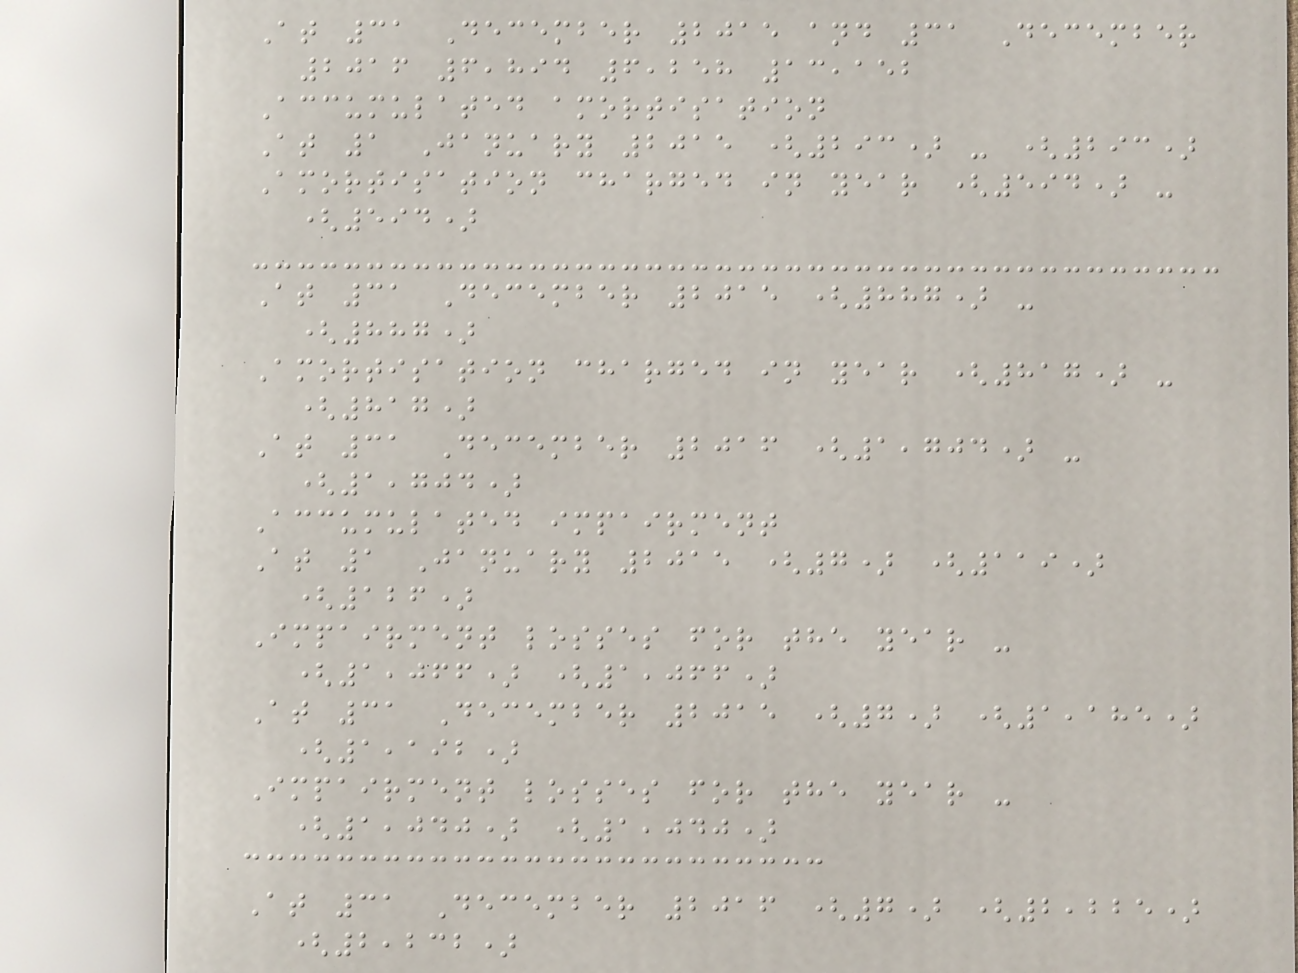At 31 December 2015 and 31 December
2016 6,894 6,258 13,152
Accumulated amortisation
At 1 January 2015 (293) - (293)
Amortisation charged in year (594) -
(594)
At 31 December 2015 (887) -
(887)
Amortisation charged in year (817) -
(817)
At 31 December 2016 (1,704) -
(1,704)
Accumulated impairment
At 1 January 2015 (7) (119)
(126)
Impairment losses for the year -
(1,066) (1,066)
At 31 December 2015 (7) (1,185)
(1,192)
Impairment losses for the year -
(1,040) (1,040)
At 31 December 2016 (7) (2,225)
(2,232)
